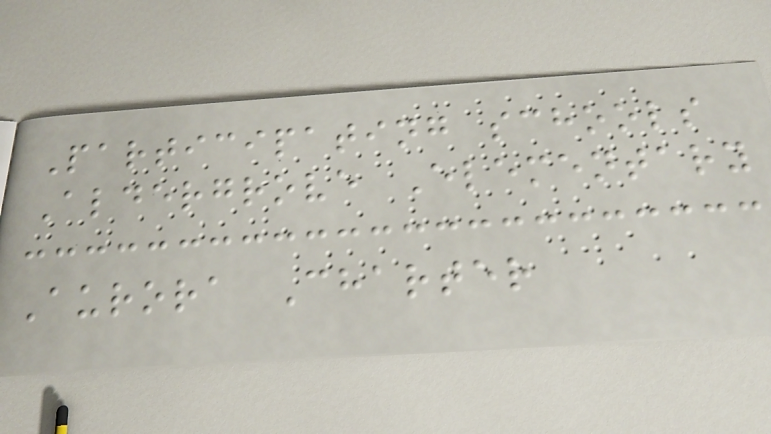Participating schools
Aldergrove Elementary
Aurora Charter
